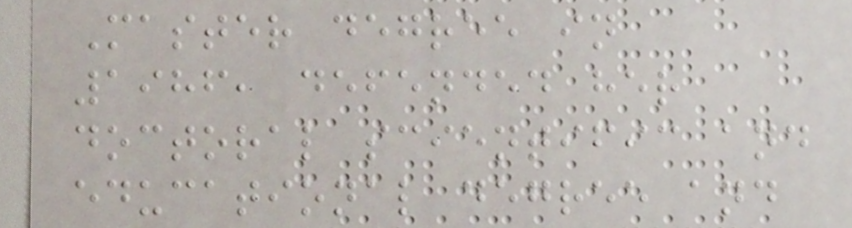Master degree in
1986, defended her
doctoral scientific and
educational degree and
